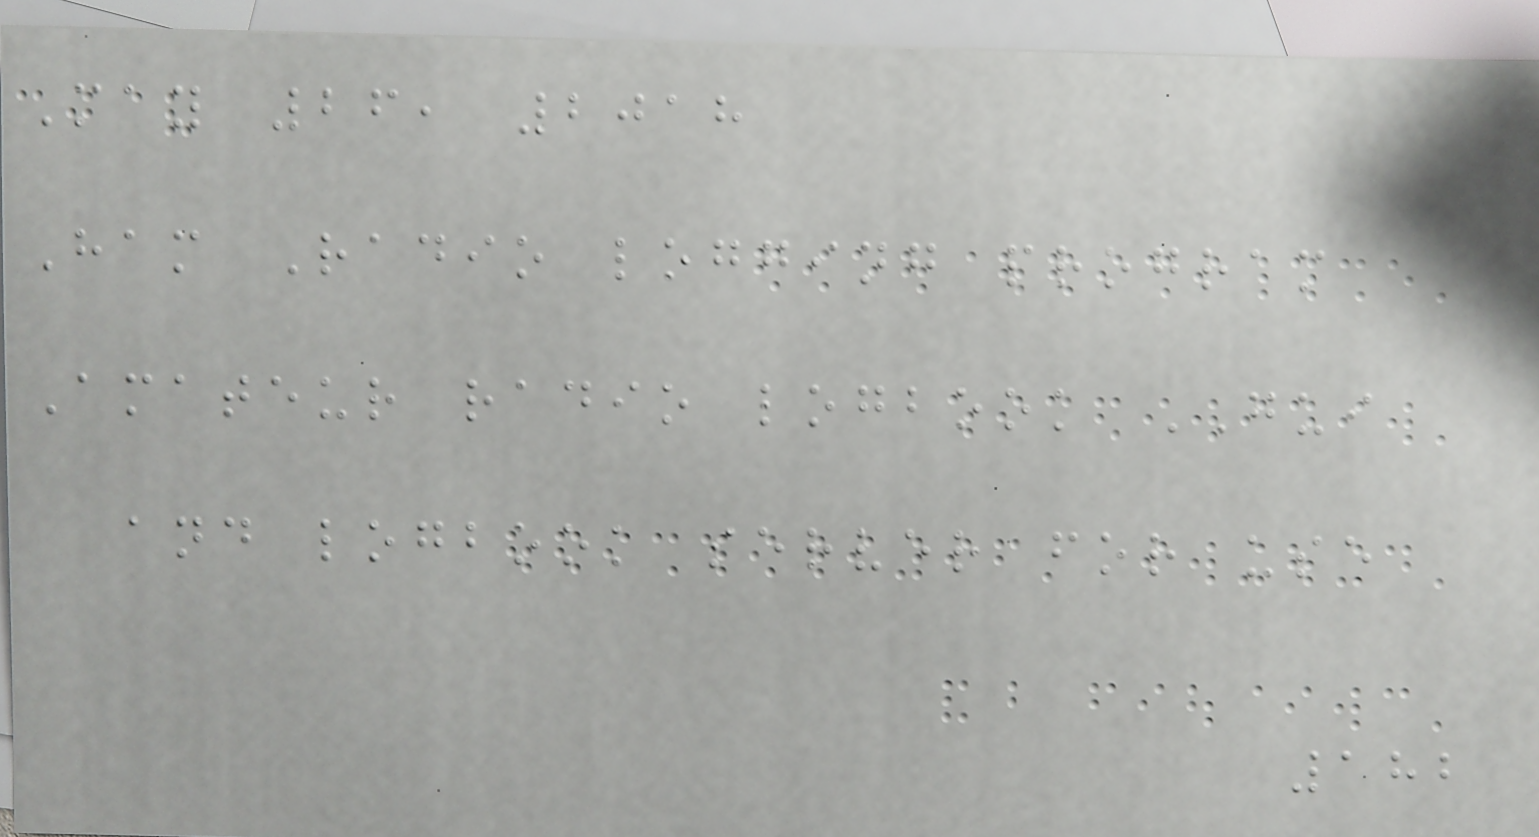May 26, 2018
Ham Radio logging program
Amateur radio logbook GUI
and logbook server for use
182
